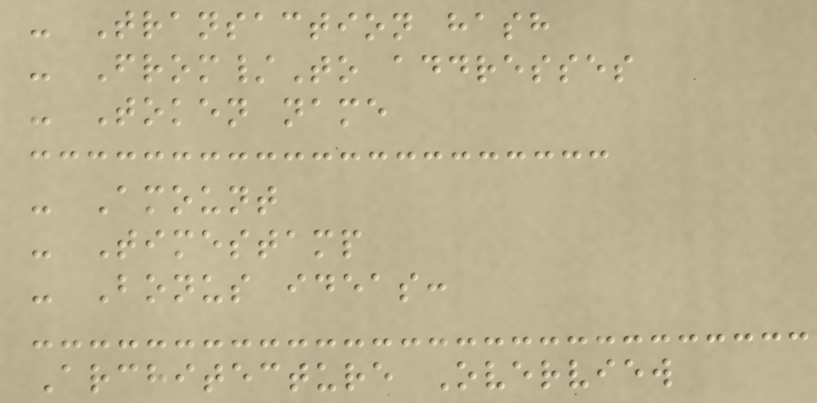- Transaction hash
- From/To addresses
- Token name
- Amount
- Timestamp
- Bonus ideas:
Architecture Overview
